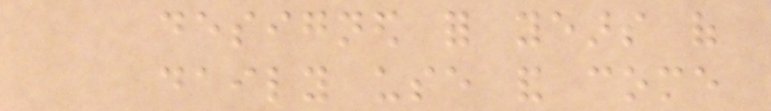designed for years of
daily use and come
